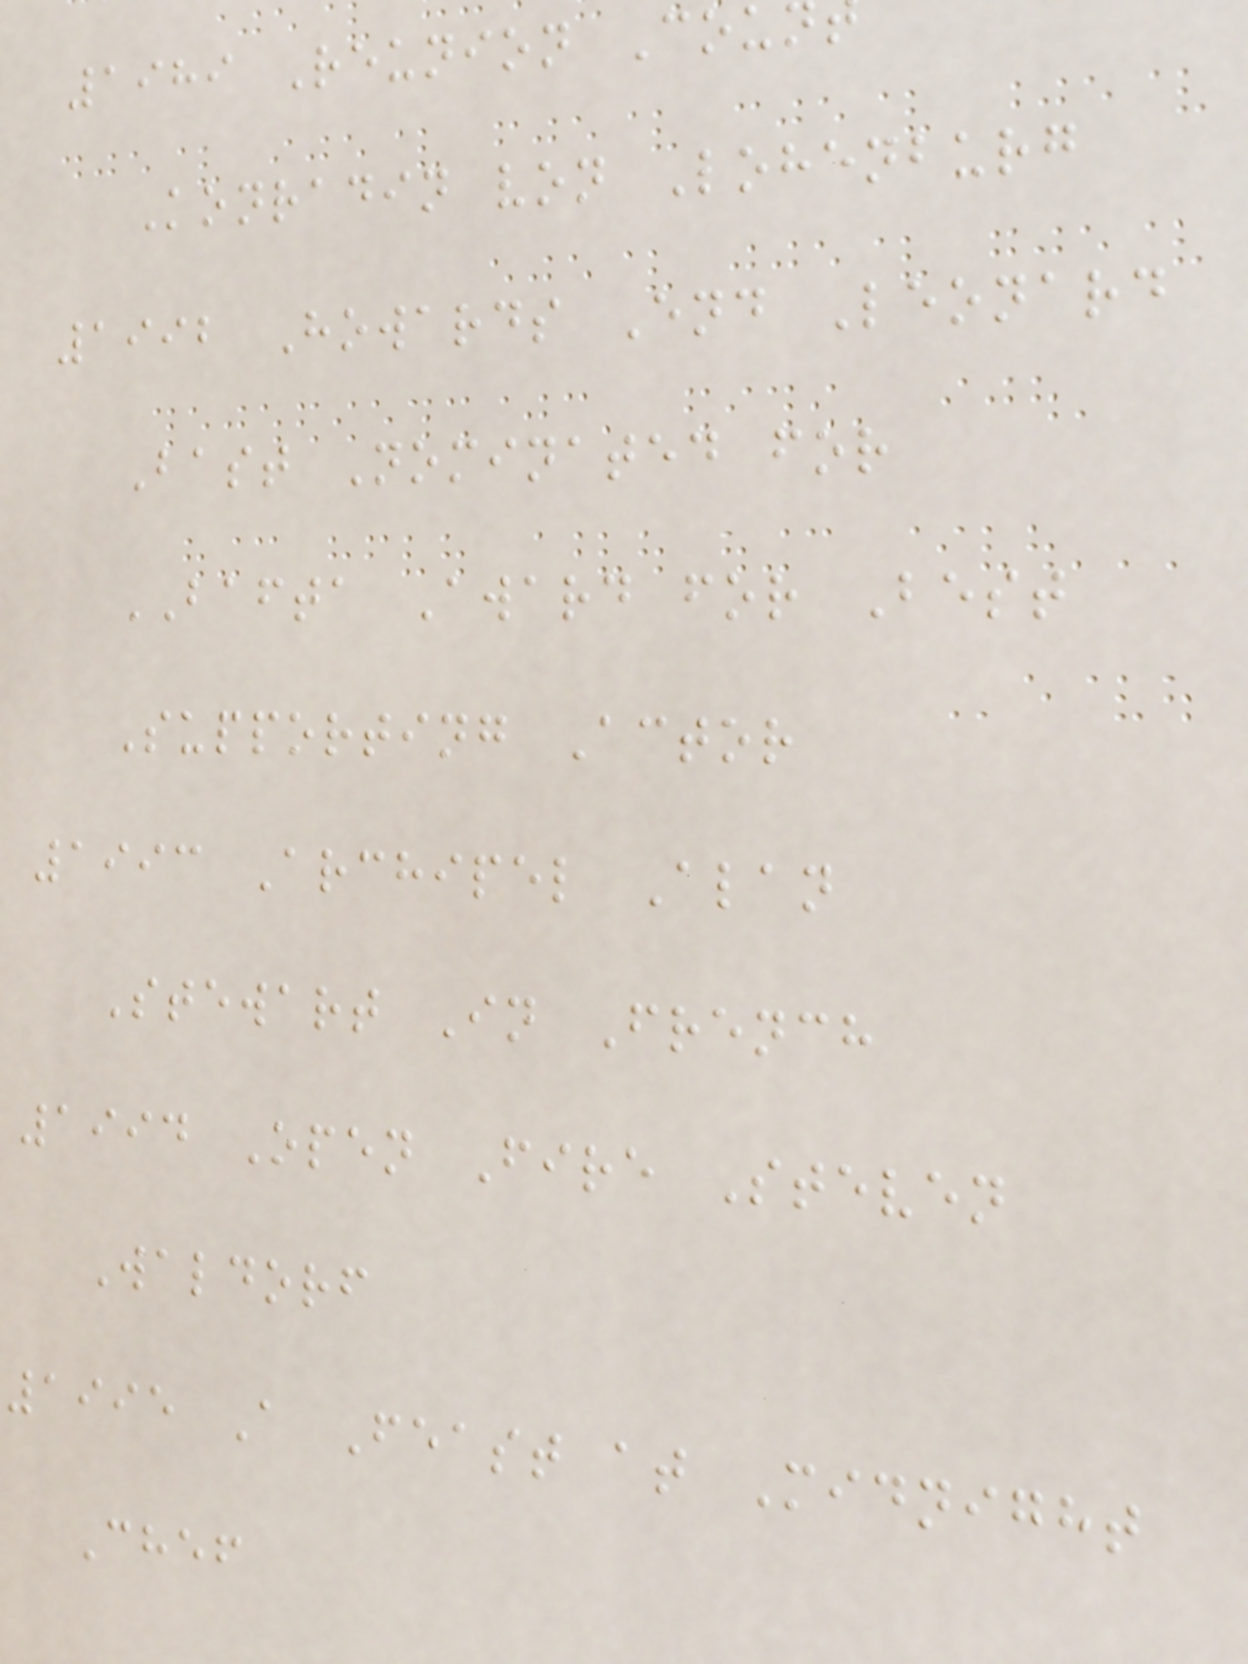1989 Reunion Cou
Konradin von Lohenburg
1992 Howards End Leonard
Bast Nominated for
BAFTA Award for Best
Supporting Actor
1993 Archipel Alan
Stewart In French
1994 Open Fire Steven
Waldorf
1995 A Feast at Midnight
Chef
